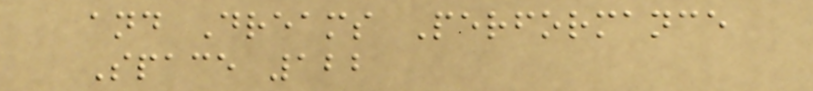and Dreams Performance
Space 122
